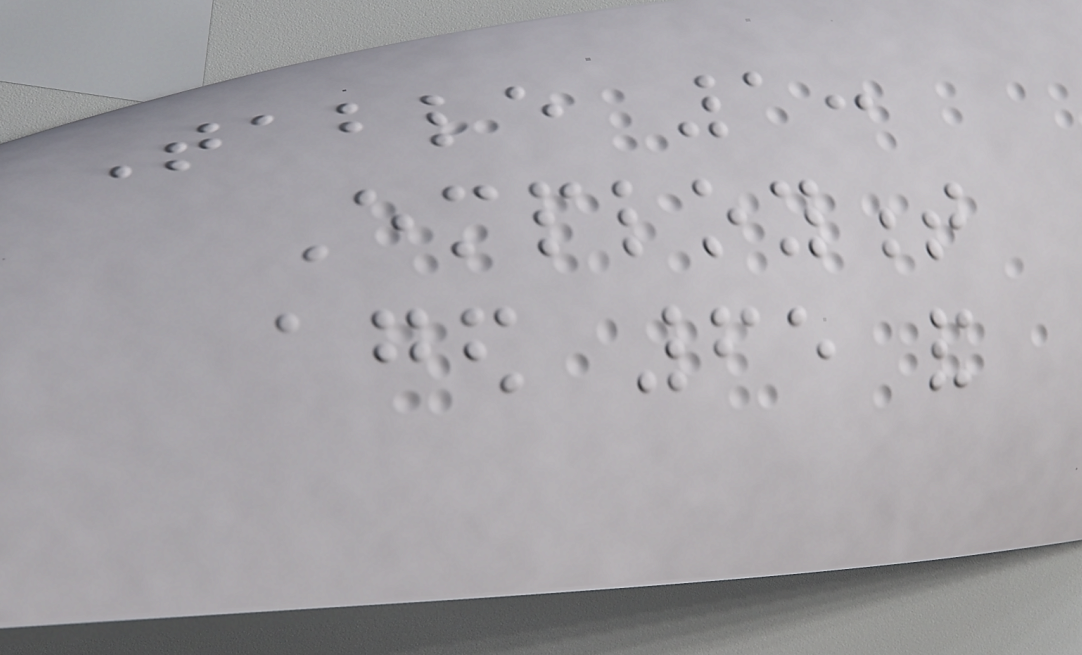Table 1:
Employment
aged 65 and
